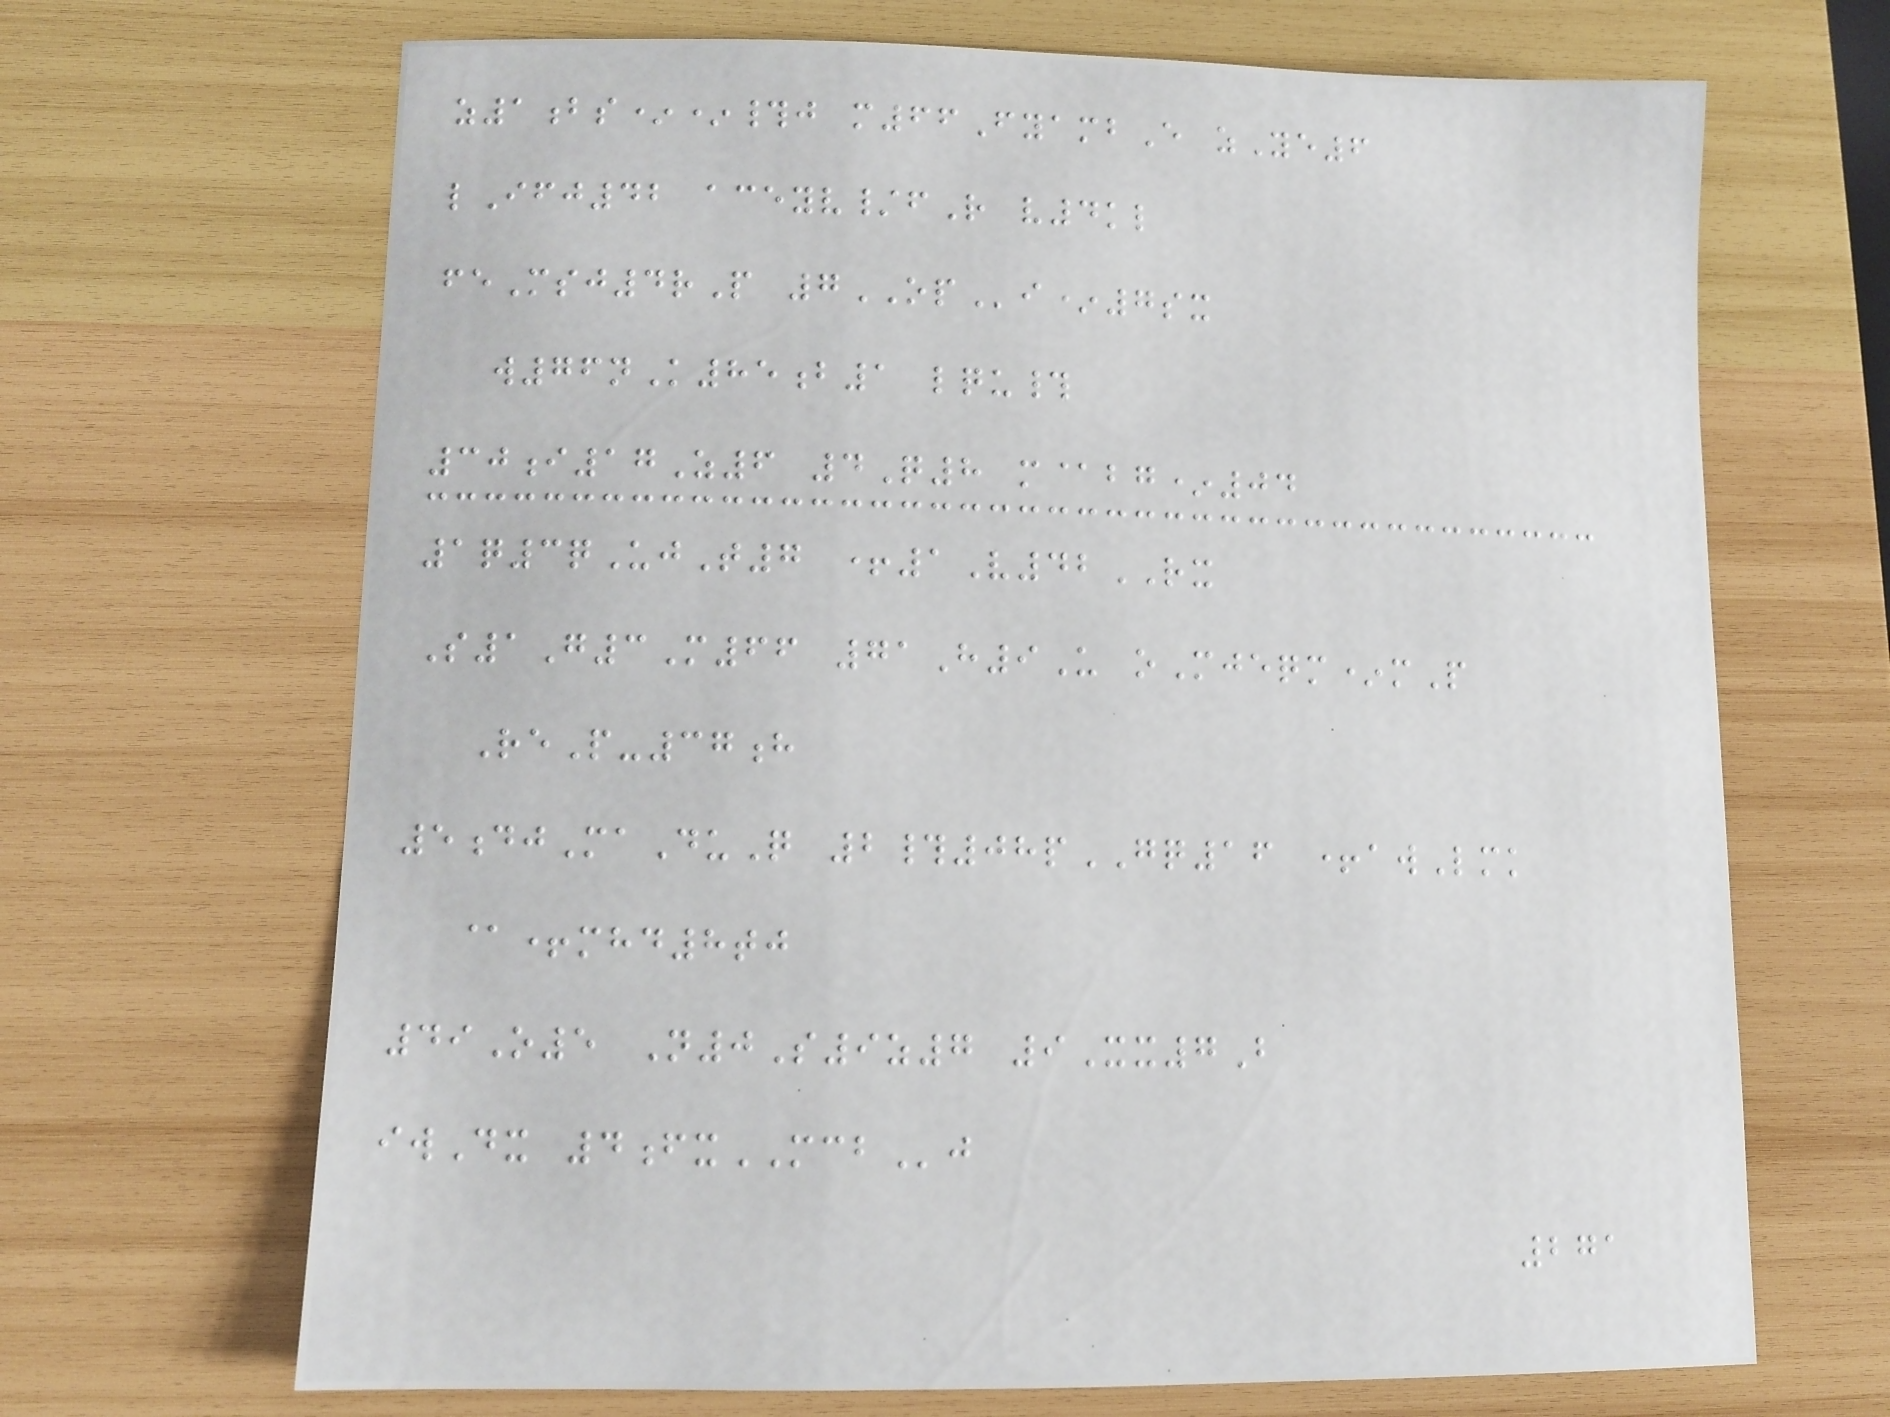z1bs**#j m66FyambE zYe6
lIfj42 aceyv/fR v4kl
feMsj4rP 7OPi*7sx
w76nK85b1 lqu#
30i17Z6 4Q8 m@bg*04
1q3qUjT7 +1V42RX
S1G3M66 71H9U oMjeqm*mP
ReP-37h
5djMaDuQ 2#08pGQ16 +awLmk
@+mhd8tj
49O5 N0S9z7 9Xx7B
iwDx 4fxMCBj
271
